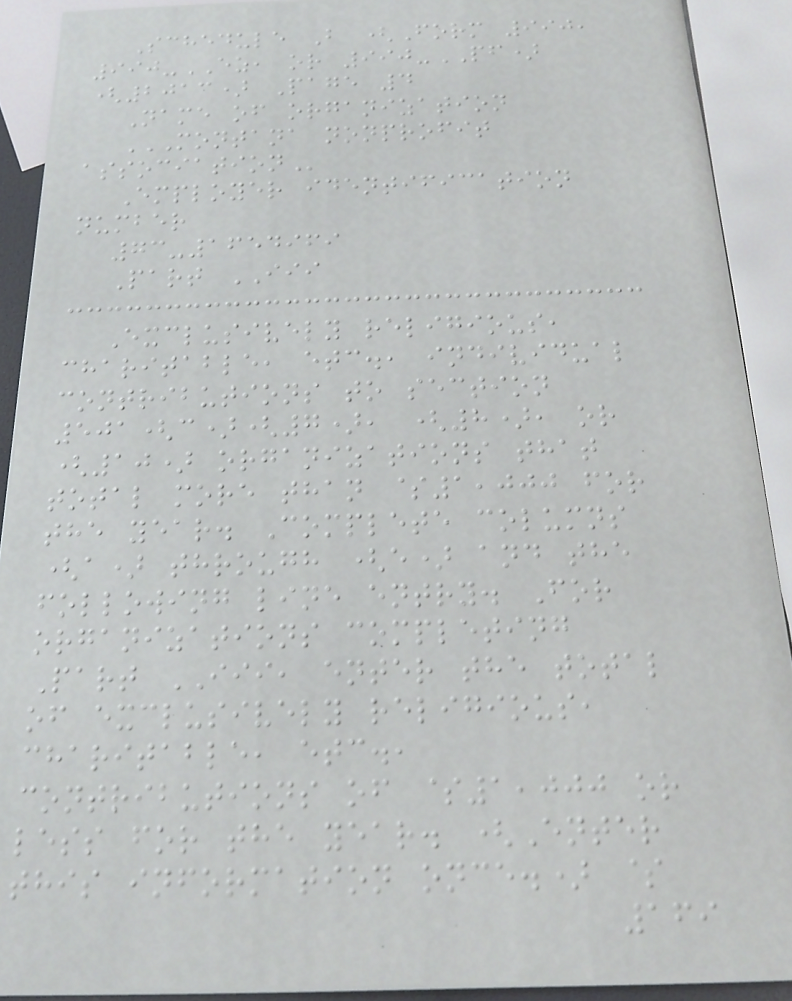Schedule B (Form 990,
990-EZ, or 990-PF)
(2013) Page 4
Name of organization
MONTANA NONPROFIT
ASSOCIATION
Employer identification
number
73-1654969
Part III
Exclusively religious,
charitable, etc., individual
contributions to section
501(c)(7), (8), or
(10) organizations that
total more than $1,000 for
the year. Complete columns
(a) through (e) and the
following line entry. For
organizations completing
Part III, enter the total
of exclusively religious,
charitable, etc.,
contributions of $1,000 or
less for the year. (Enter
this information once.) $
169
